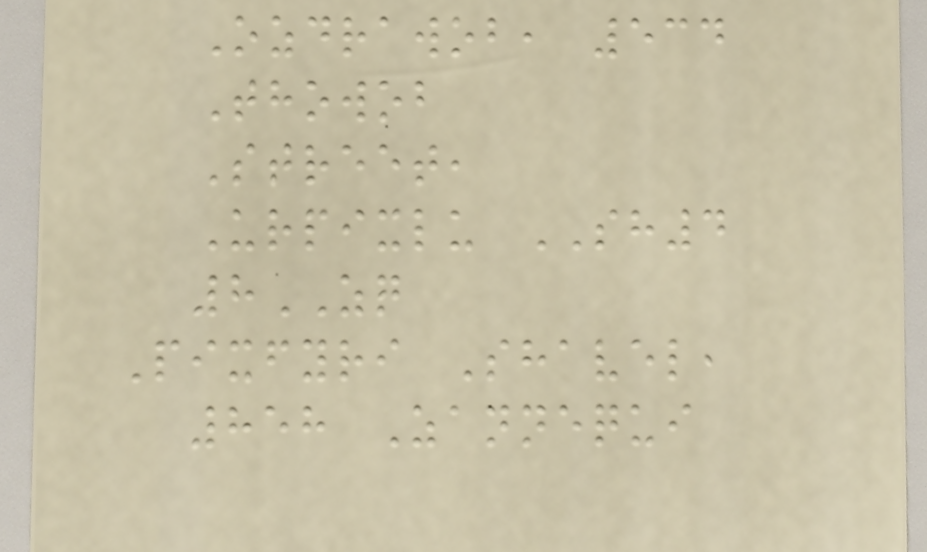Ozdrawob, 534
Thowob
Street,
Urpixlu SH4
8ZQ
Pixfyri Shavel,
858 Zannequi
